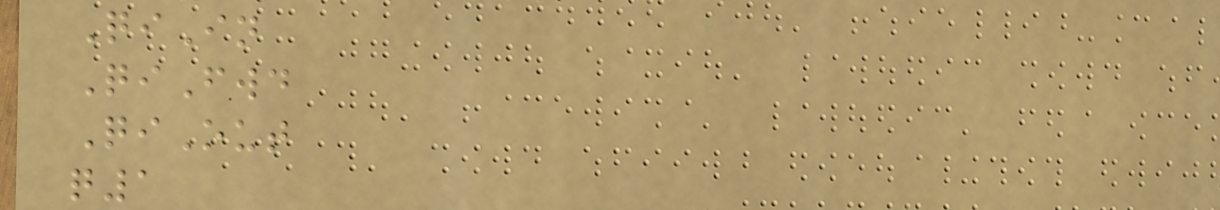QiIn
QiFwd
QiOut
q1
